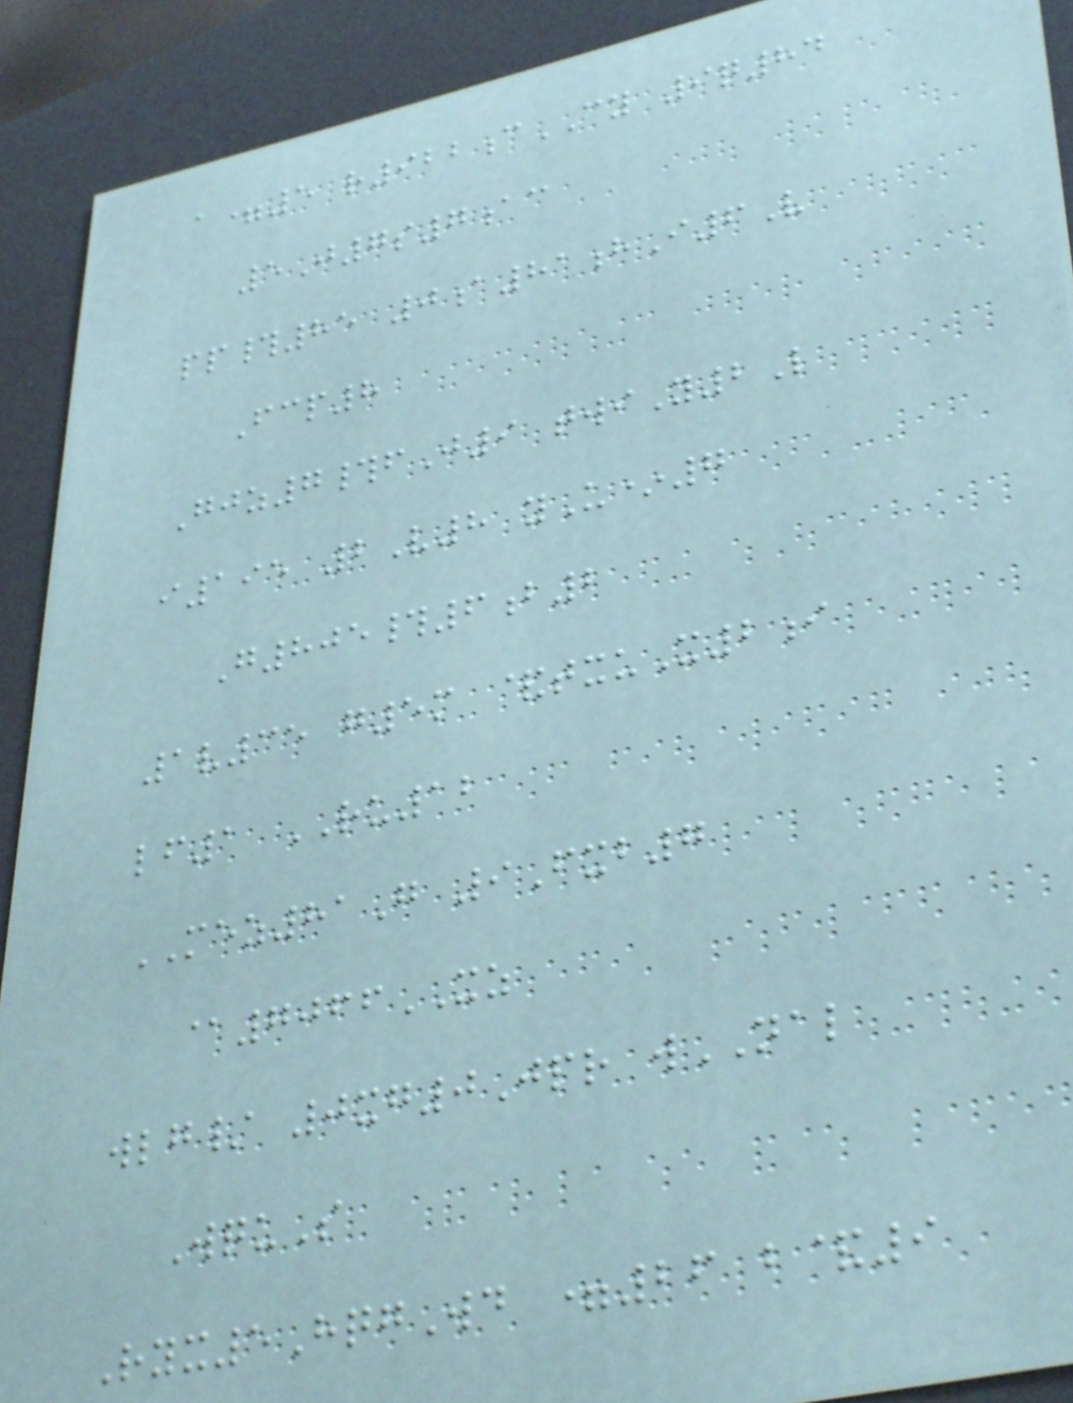a=5 r922cCY 9q84
5J7s7ac
pp#85 0a81hI6V
Fcp8
Gjz7#fJ9 twiY2L
i195 2V8 yU*7
G805#6b2
1v35 g5m &txuX2i
lf1 RU12
MEZ81G 9Fxb7
@7066XZ
wlg/ 0xg0Jpr wNAL
WquS
Ryx5HqgWd =26 b&9
